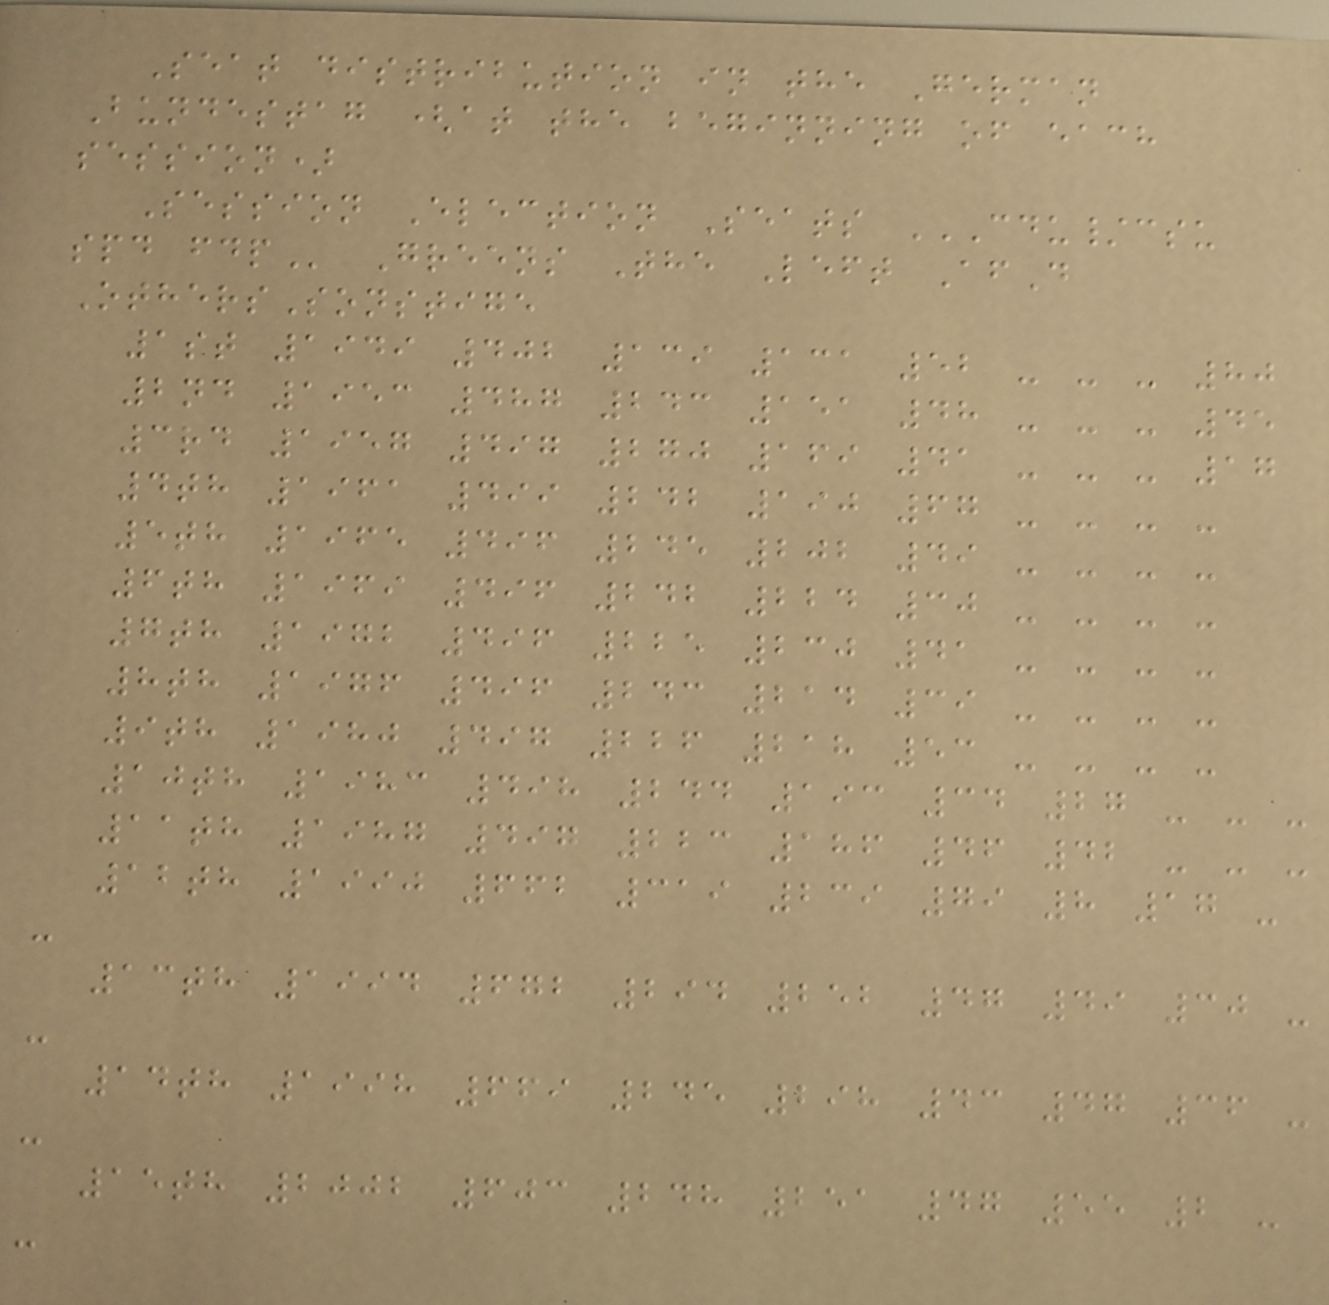Seat distribution in the German
Bundestag (at the beginning of each
session)
Session Election Seats CDU/CSU
SPD FDP Greens The Left AfD
OthersSonstige
1st 1949 402 139 131 52 - - - 80
2nd 1953 487 243 151 48 - - - 45
3rd 1957 497 270 169 41 - - - 17
4th 1961 499 242 190 67 - - - -
5th 1965 496 245 202 49 - - - -
6th 1969 496 242 224 30 - - - -
7th 1972 496 225 230 41 - - - -
8th 1976 496 243 214 39 - - - -
9th 1980 497 226 218 53 - - - -
10th 1983 498 244 193 34 27 - - -
11th 1987 497 223 186 46 42 - - -
12th 1990 662 319 239 79 8 17 -
-
13th 1994 672 294 252 47 49 30 -
-
14th 1998 669 245 298 43 47 36 -
-
15th 2002 603 248 251 47 55 2 -
-
